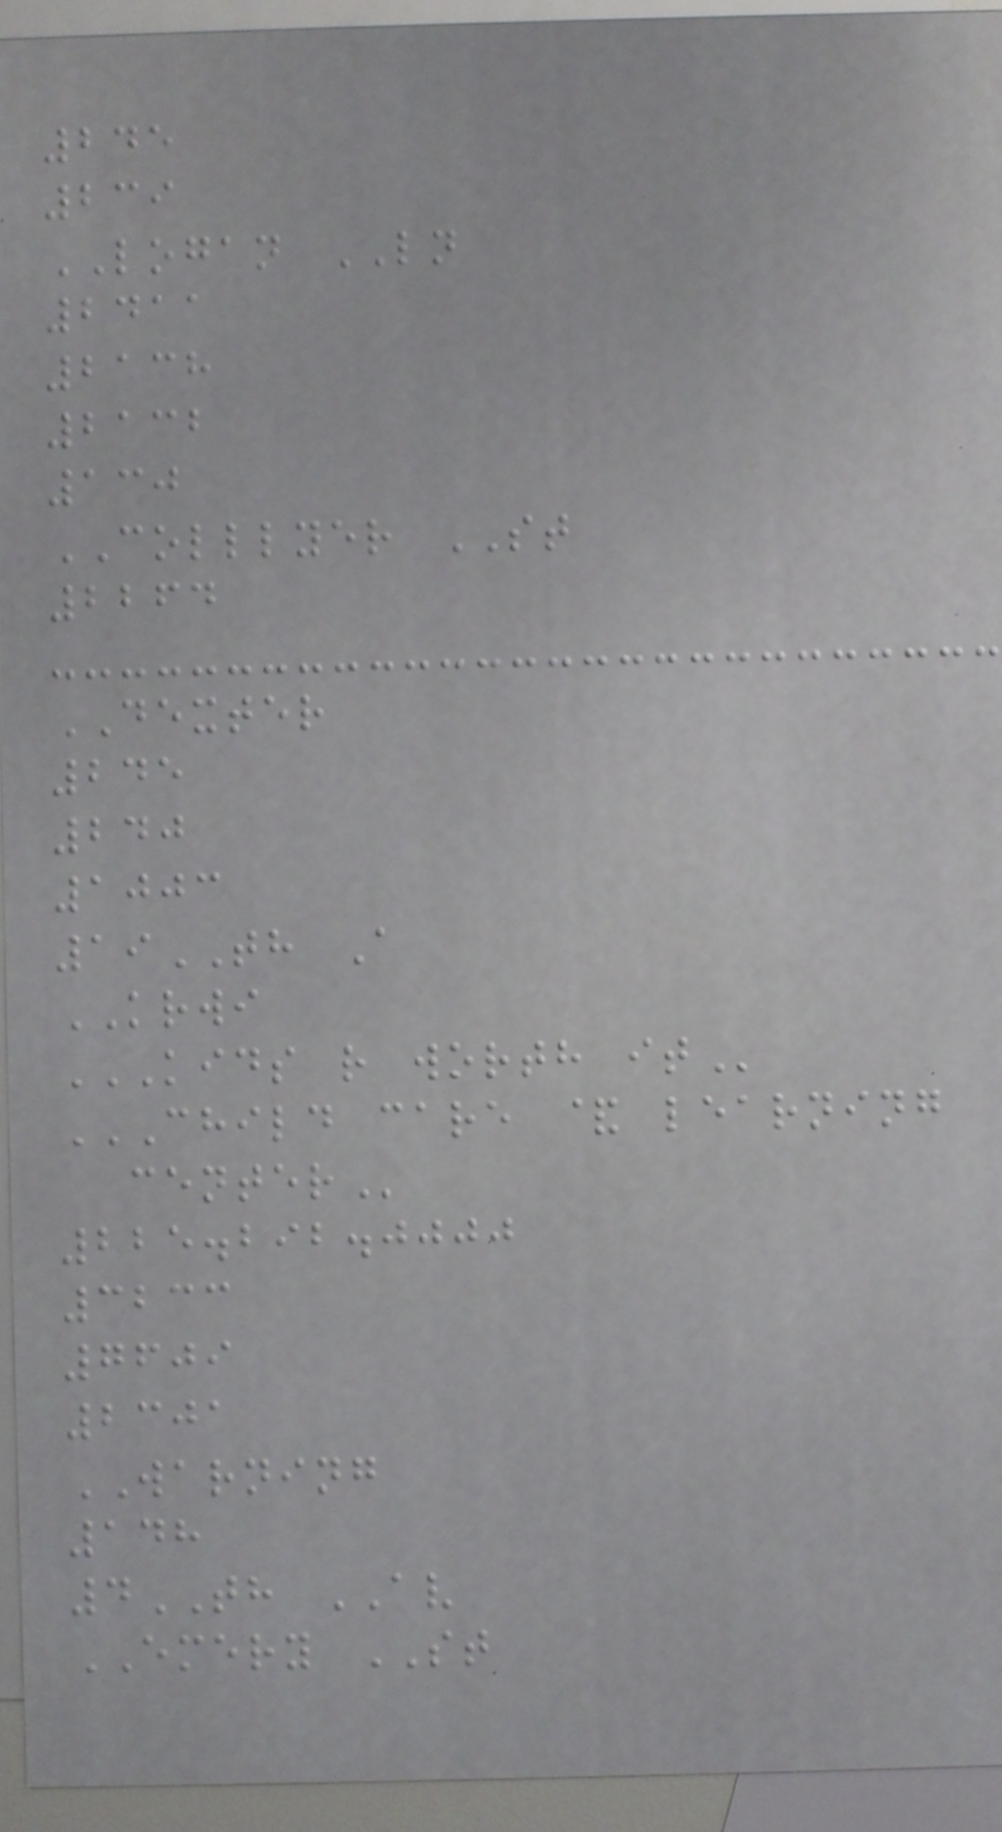245
239
LOGAN LN
2411
2138
2132
130
COLLLYER ST
2264
DEXTER
245
240
1003
19TH A
KRWI
KIDS R WORTH IT
CHILD CARE & LEARNING
CENTER
225.292.0000
3233
7609
2301
WARNING
148
4TH AV
EMERY ST
